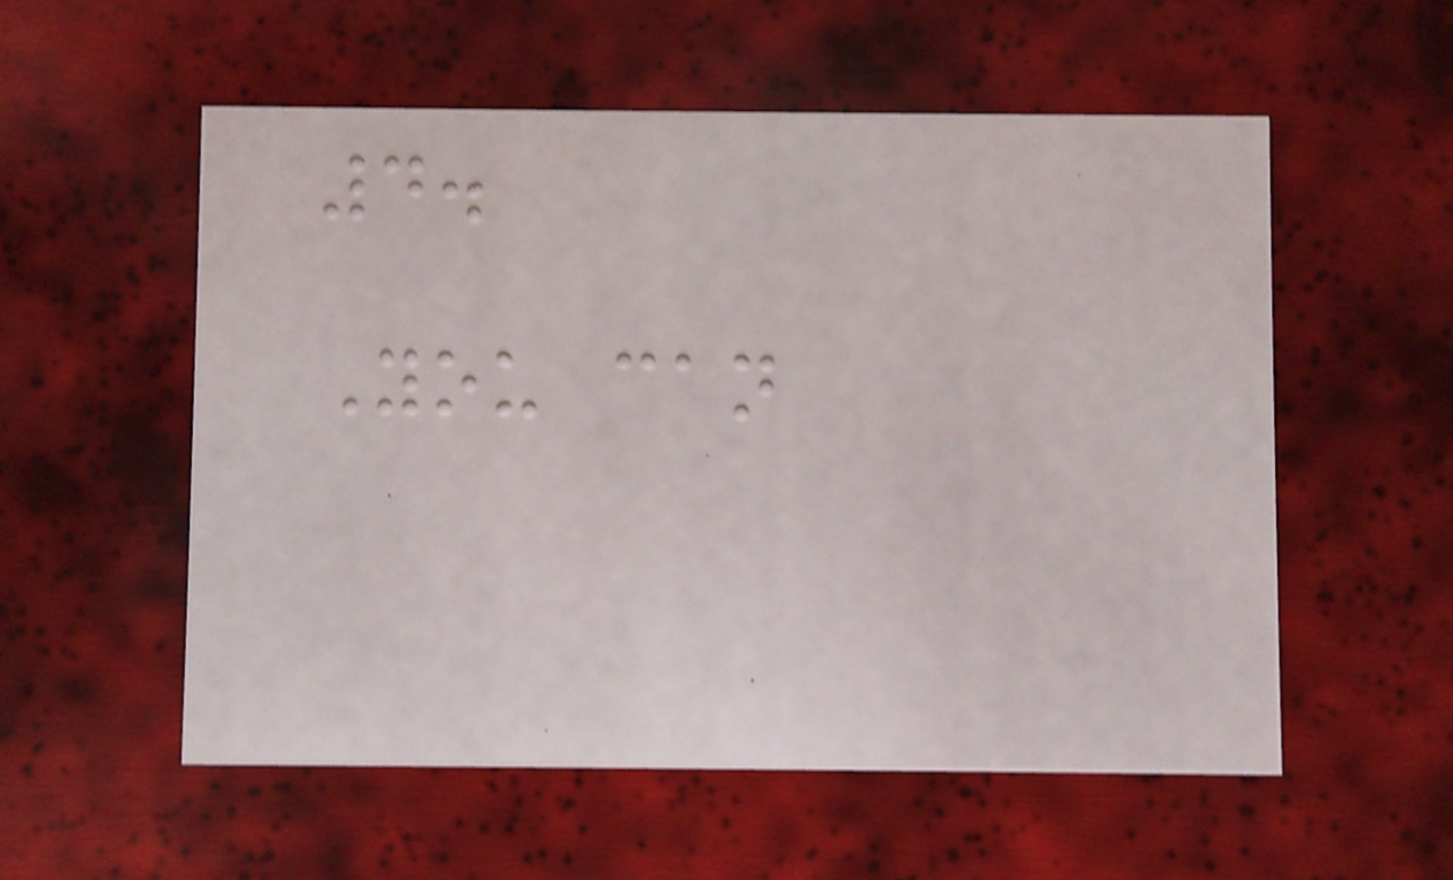4.
You can
